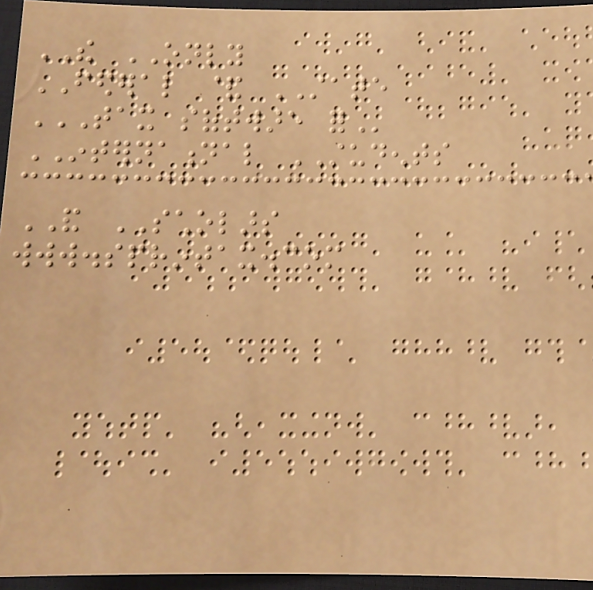THE ONLY
FEDERAL & STATE
TAX SOFTWARE FOR
INTERNATIONAL STUDENTS
AND SCHOLARS
www.sprintax.com
